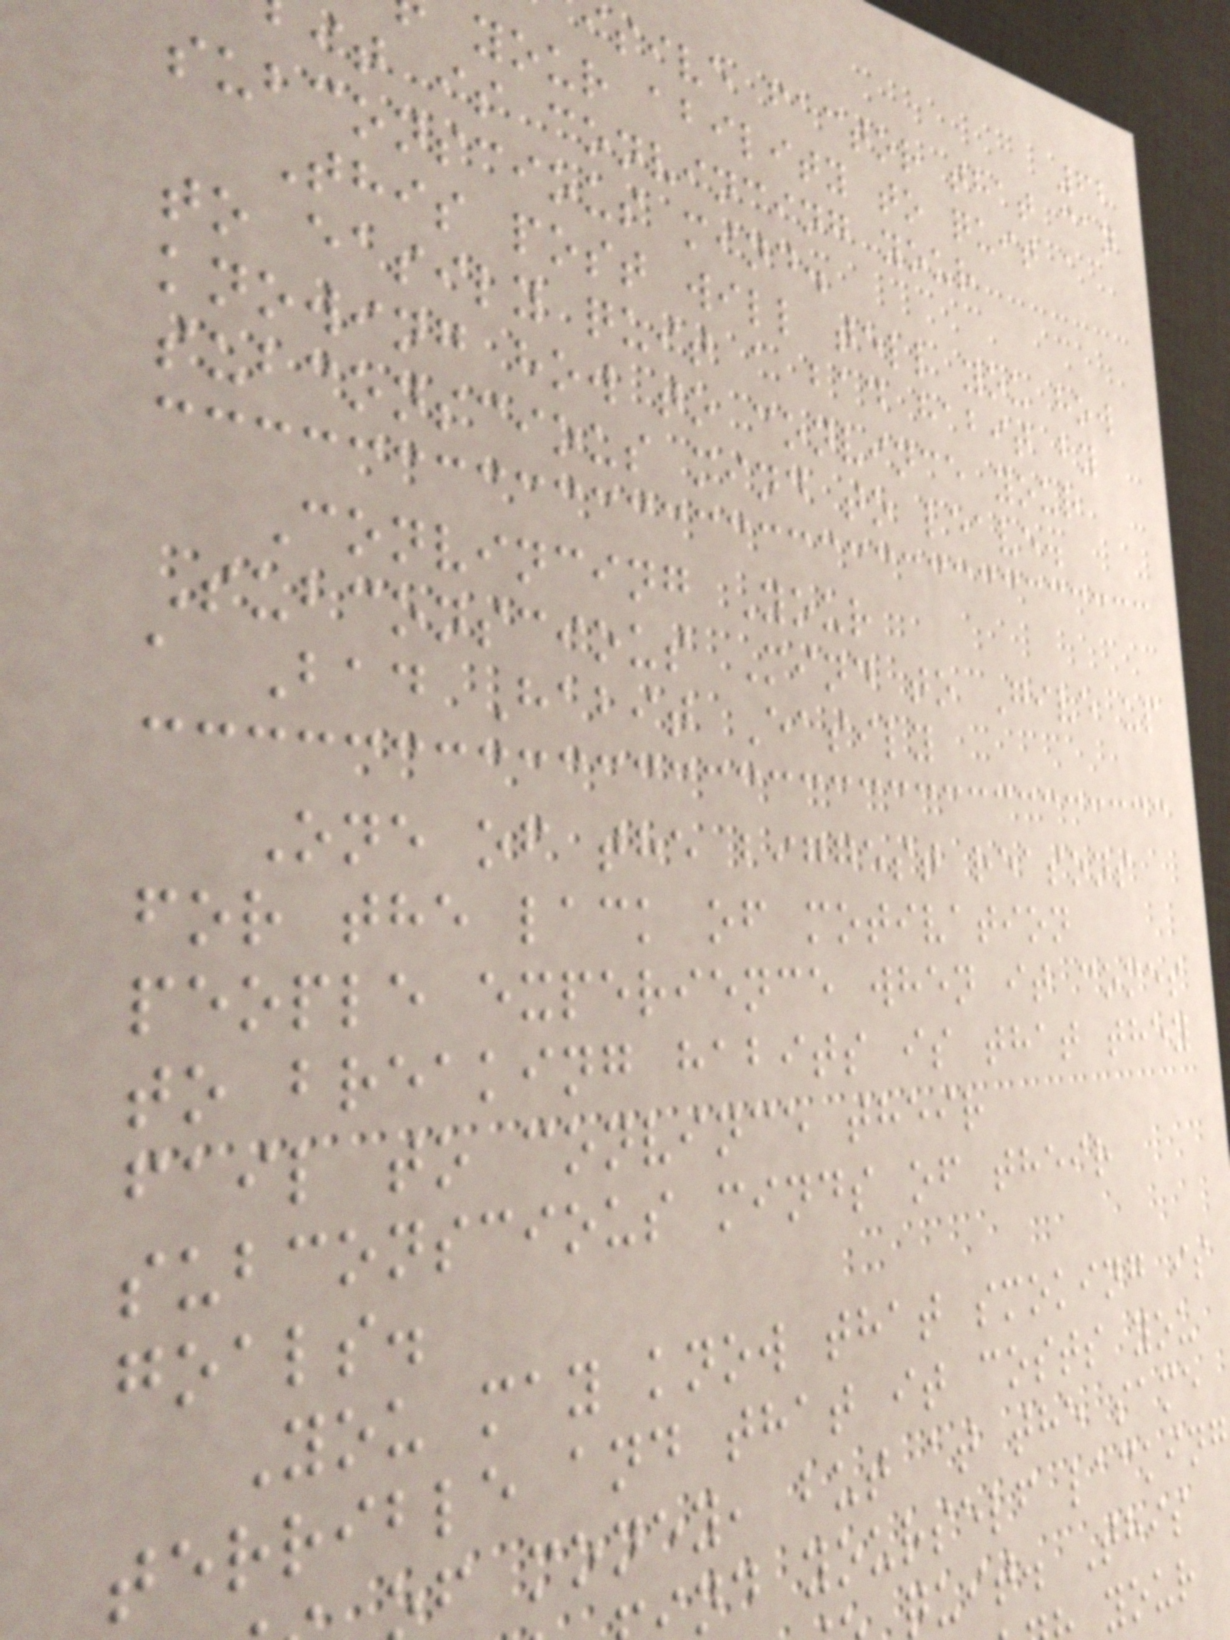62
sive factor that can
your ability to quit a
it is convincing your
subconscious mind.
This post will tell you how
to easily quit a bad habit by
knowing how to convince your
subconscious mind to leave.
Convincing Your
Subconscious Mind to Give up
a Bad Habit Easily
One of the biggest reasons
for the lack of motivation
people experience when it comes
to breaking habits is that they
fail to convince their
subconscious minds of their
goals.
You may know that smoking is
terrible and that it costs you
f money, but at the same
nd yourself lacking
quit. This
